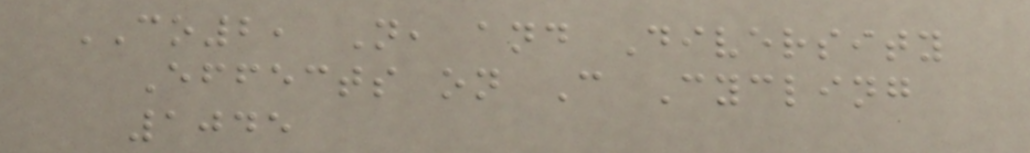CO2, N, and Diversity
Effects on C Cycling
1045
